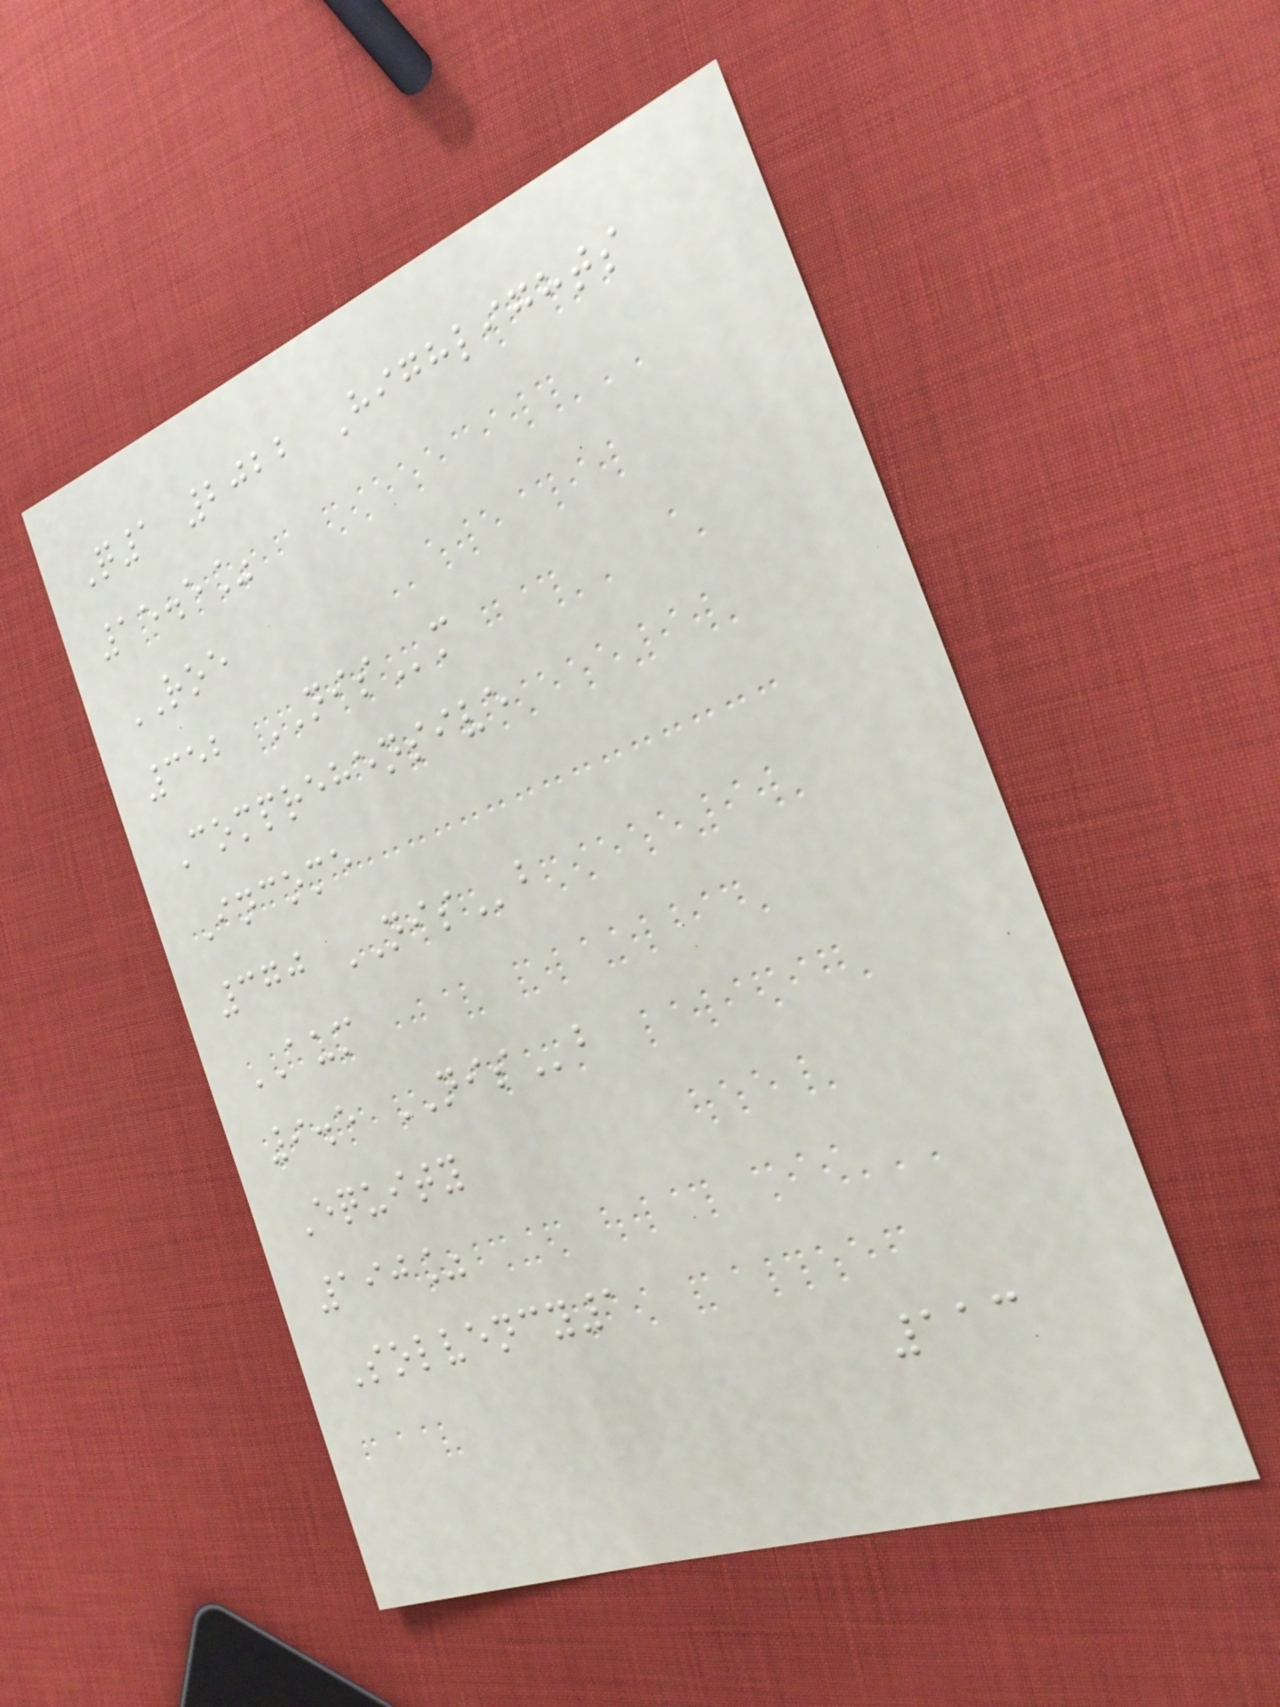Q1 2022 Highlights
15.5%
ROE
352 NISm
Comprehensive
Income
370 NISb
AUM
9.5 NISb
Equity
190%
Solvency1
113
